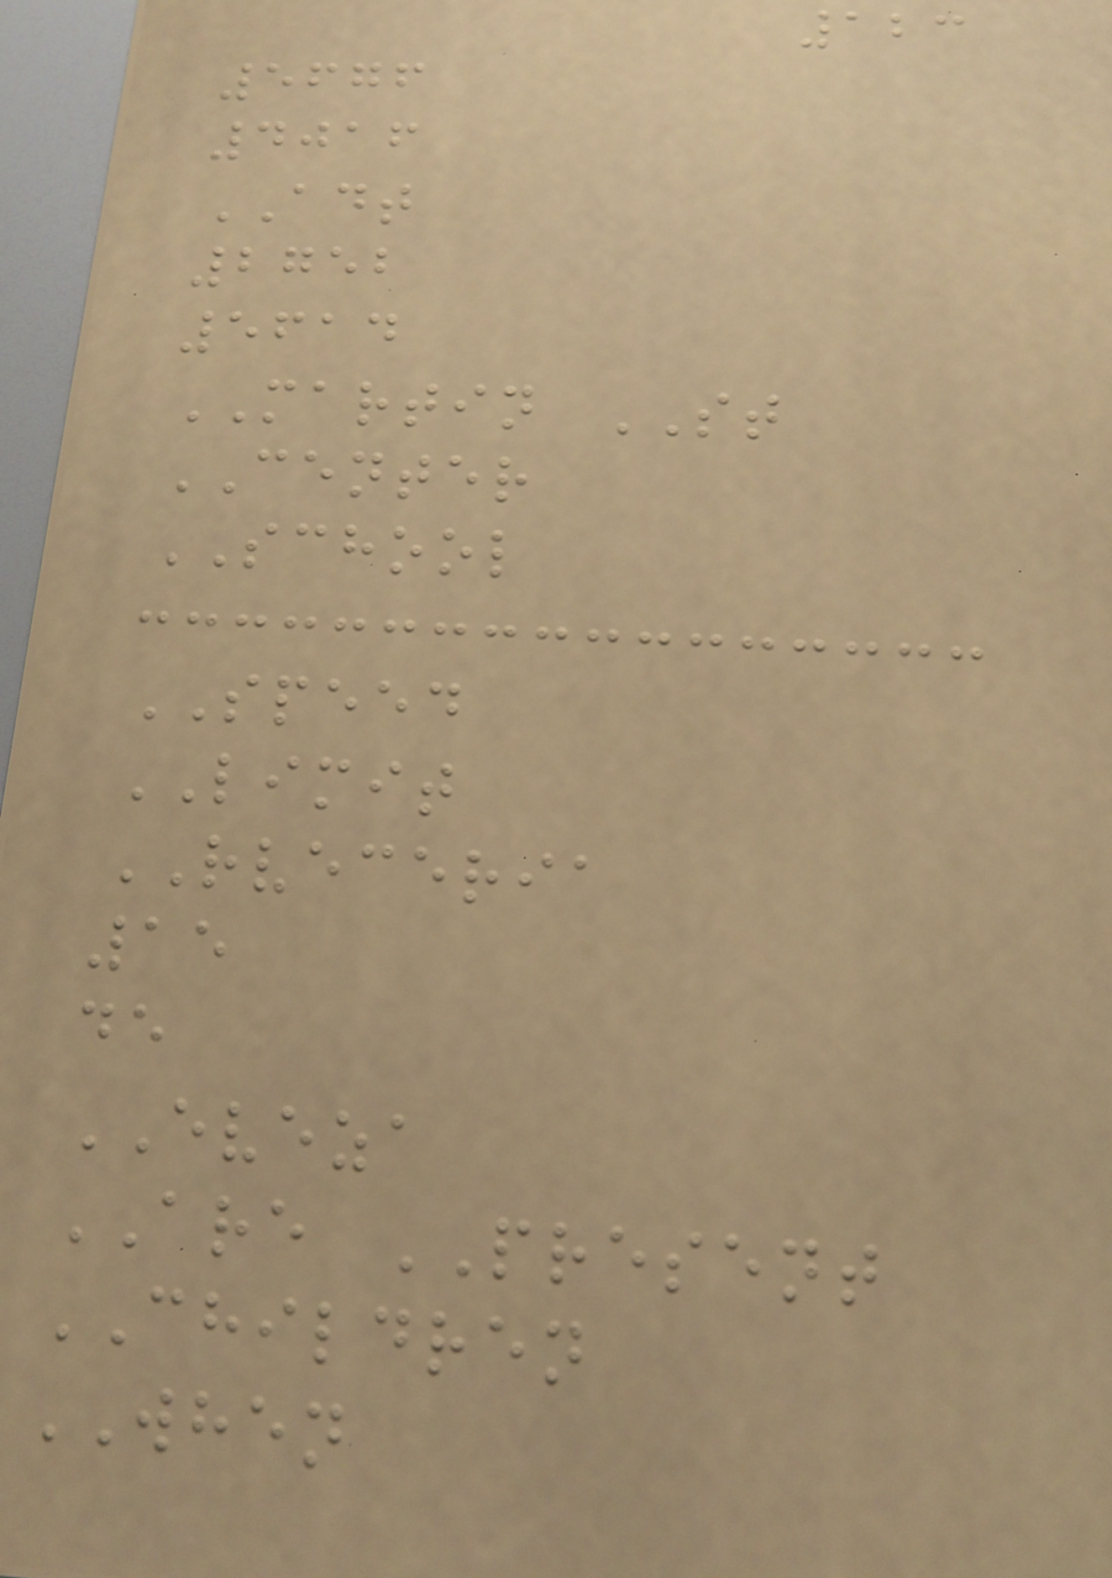123
5676
4016
ADT
2752
5614
MARTIN ST
CENTER
SCHOOL
SPEED
LIMIT
RVECERIA
15
de
EVEZA
ARE PRESENT
CHILDREN
WHEN
